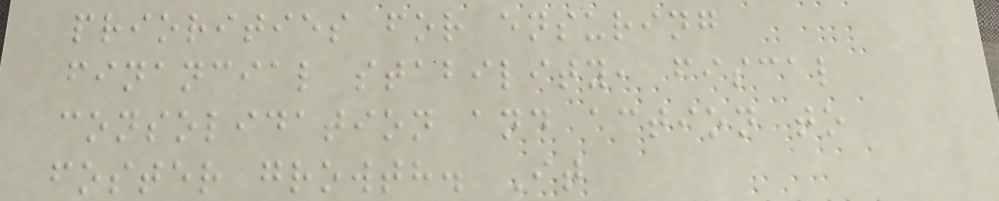priorities for ensuring
financial stability, fiscal
consolidation and action to
foster growth. It
